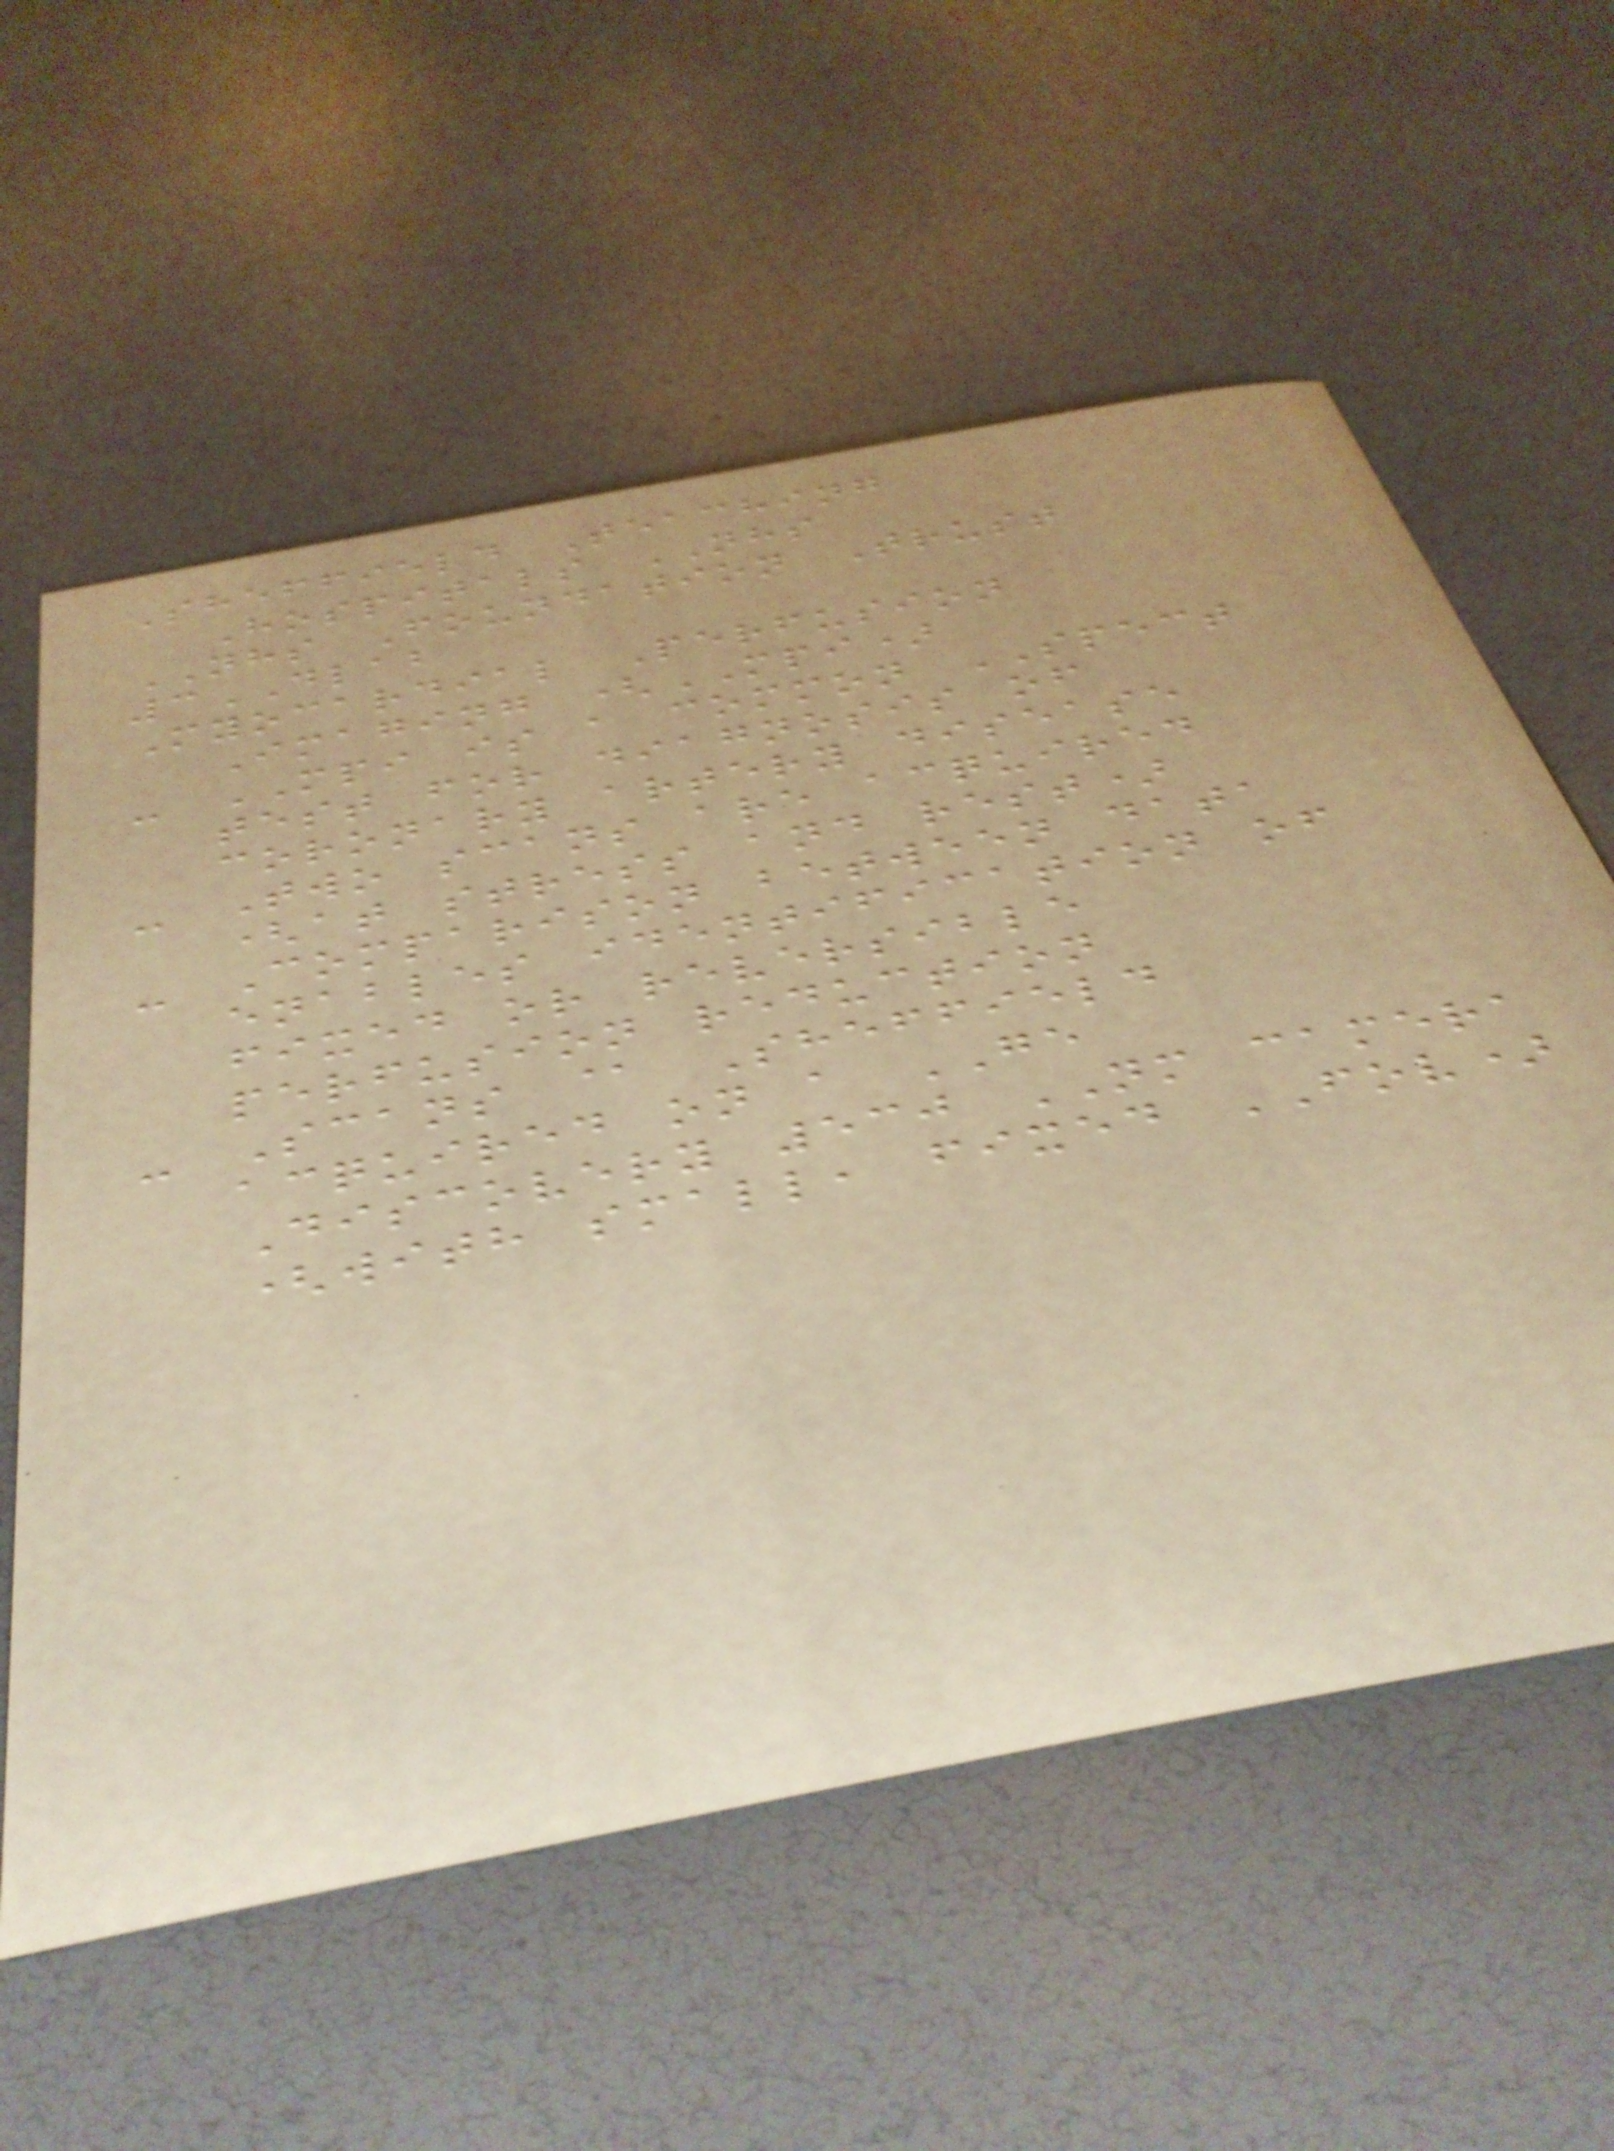Sheffield Teaching
Hospitals NHS
NHS Foundation Trust
3DLAB
Myocardial Perfusion
Imaging (MPI)
- MPI is a common SPECT
test for diagnosis of
coronary artery disease
- Two scans are acquired
(at stress and rest)
- Comparison between data
enables identification of
fixed or reversible
perfusion reduction
- Scans @ Sheffield
acquired on a GE
Discovery 530 NM camera
(with small, fixed FOV)
